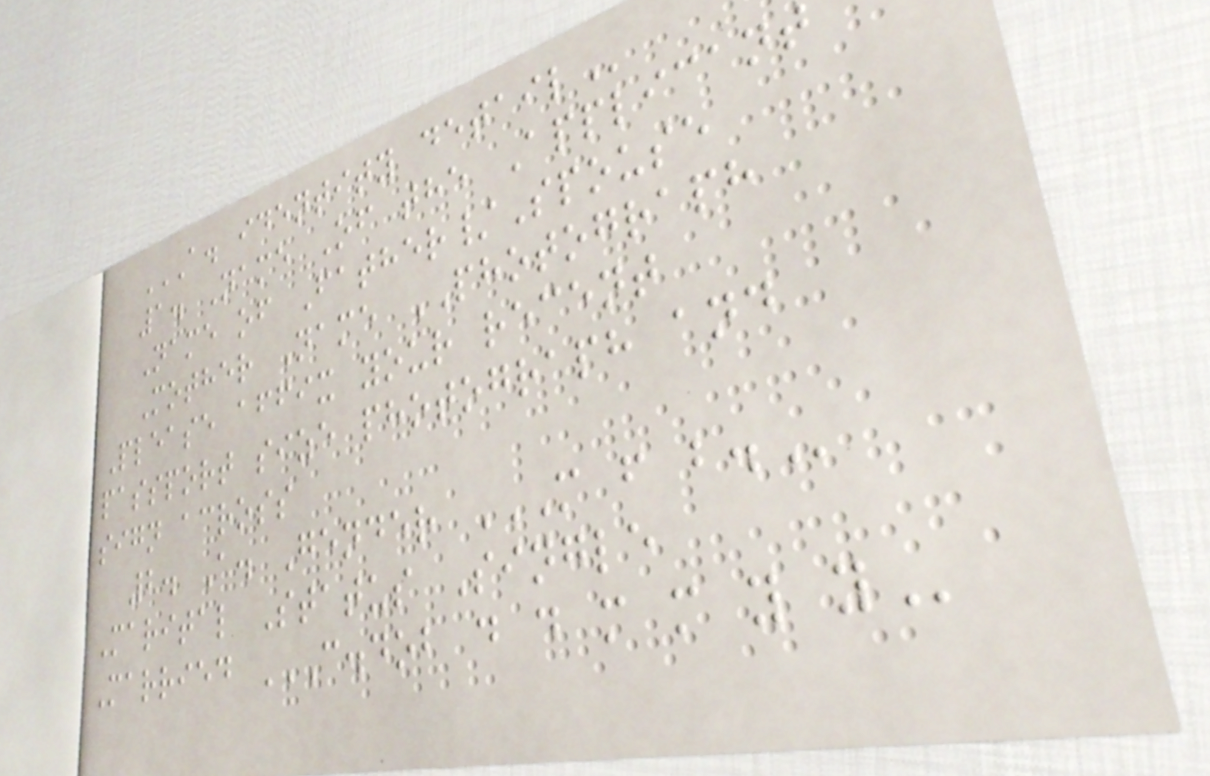A. IDENTITY DETAIL
1. Name Of the Applicant
Name of Father/Spouse
Mother Name PHOTOGRAPH
Please affix your recent
passport size photograph and
sign across
2. A. Gender M F B.
Marital Status Single
Married C.DOB D D M M Y Y
